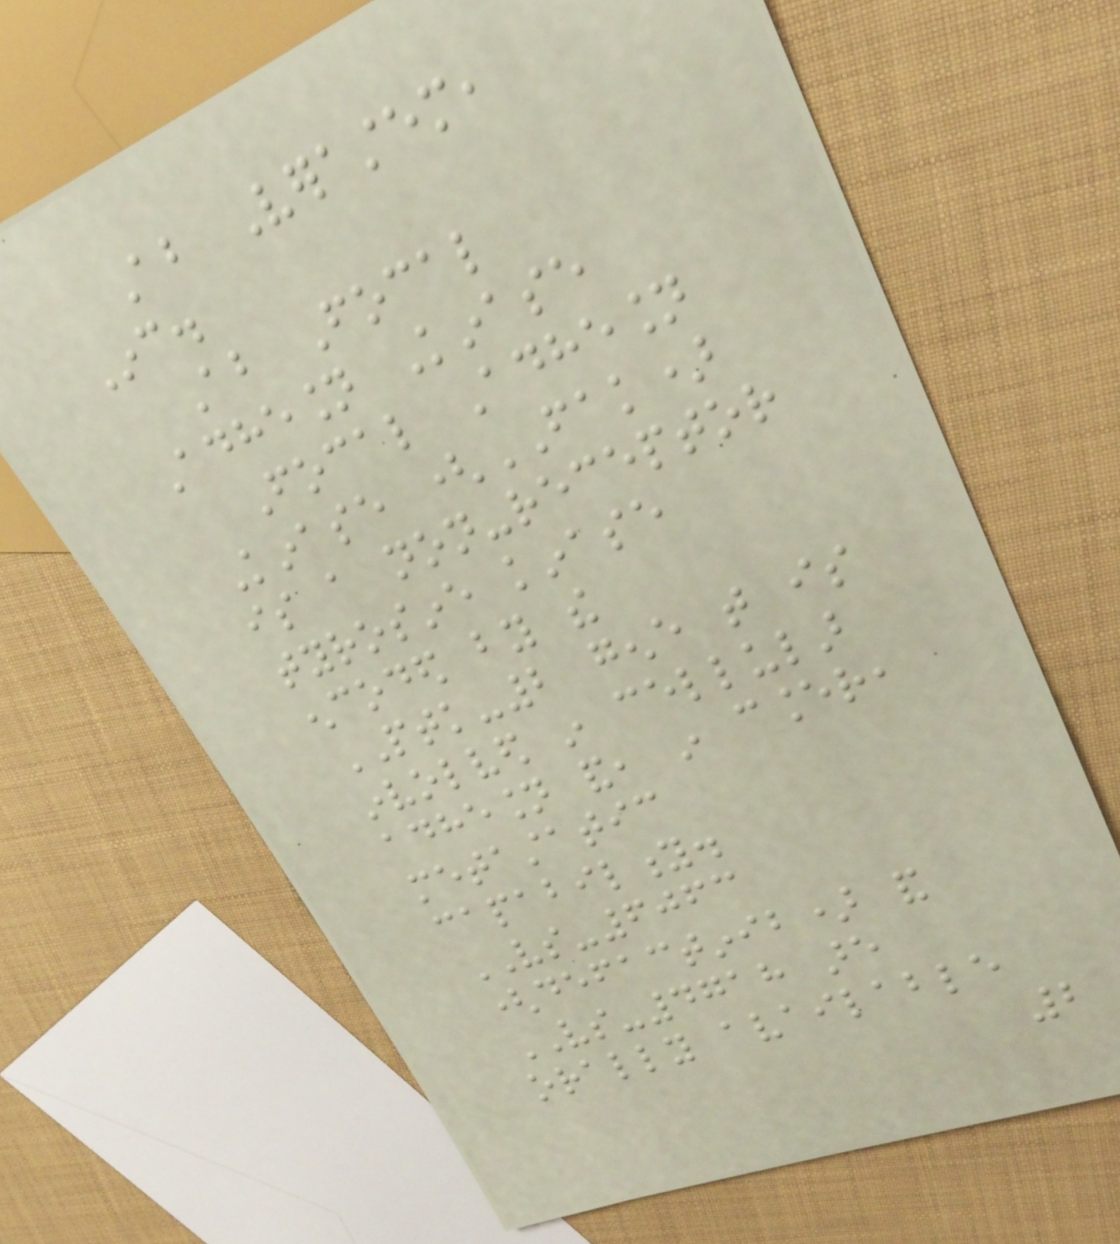About Verastem,
Inc.
About Focal
Adhesion Kinase
Focal Adhesion
Kinase (FAK)
is a non-receptor
tyrosine kinase
encoded by the
PTK-2 gene that is
involved in cellular
adhesion and, in cancer,
metastatic
capability.
VS-6063
(defactinib) and
VS-4718 are
orally available
2
